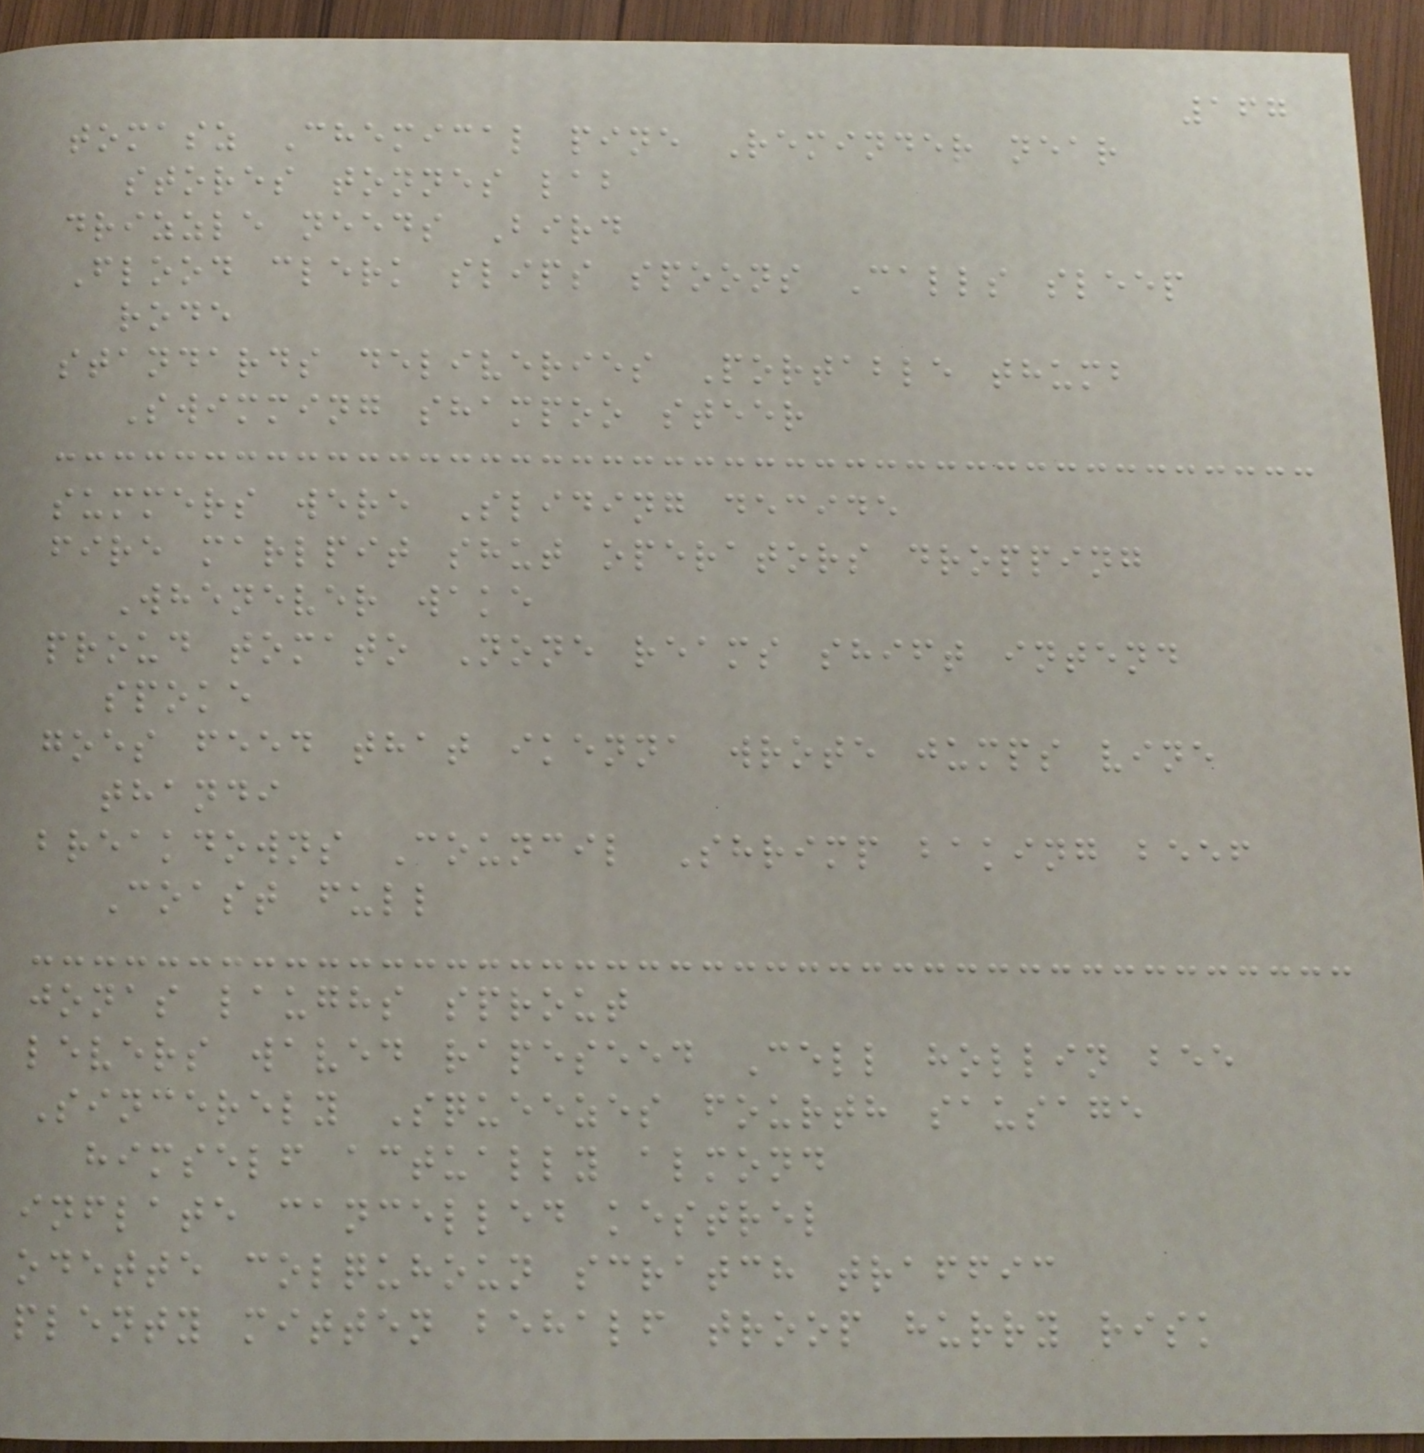167
tomasz Chemical pine Reminder near
stores tonnes lab
drizzle needs Bird
Flood clerk slips spoons Calls sleep
rode
standards deliveries Portable thumb
Swimming shampoo steer
summers were Sliding decide
fire marlpit shut operators dropping
Whenever wake
proud tomato None reams shift intend
spoke
goes feed that ikenna wrote jumps vine
thandi
breakdowns Council Shrimp baking beef
Coast full
jonas laughs sprout
levers waved rapeseed Cell hollin bee
Sincerely Squeezes fourth sausage
himself actually almond
inflate cancelled kestrel
odette colquhoun scratch traffic
plenty mitten behalf troop hurry risk
